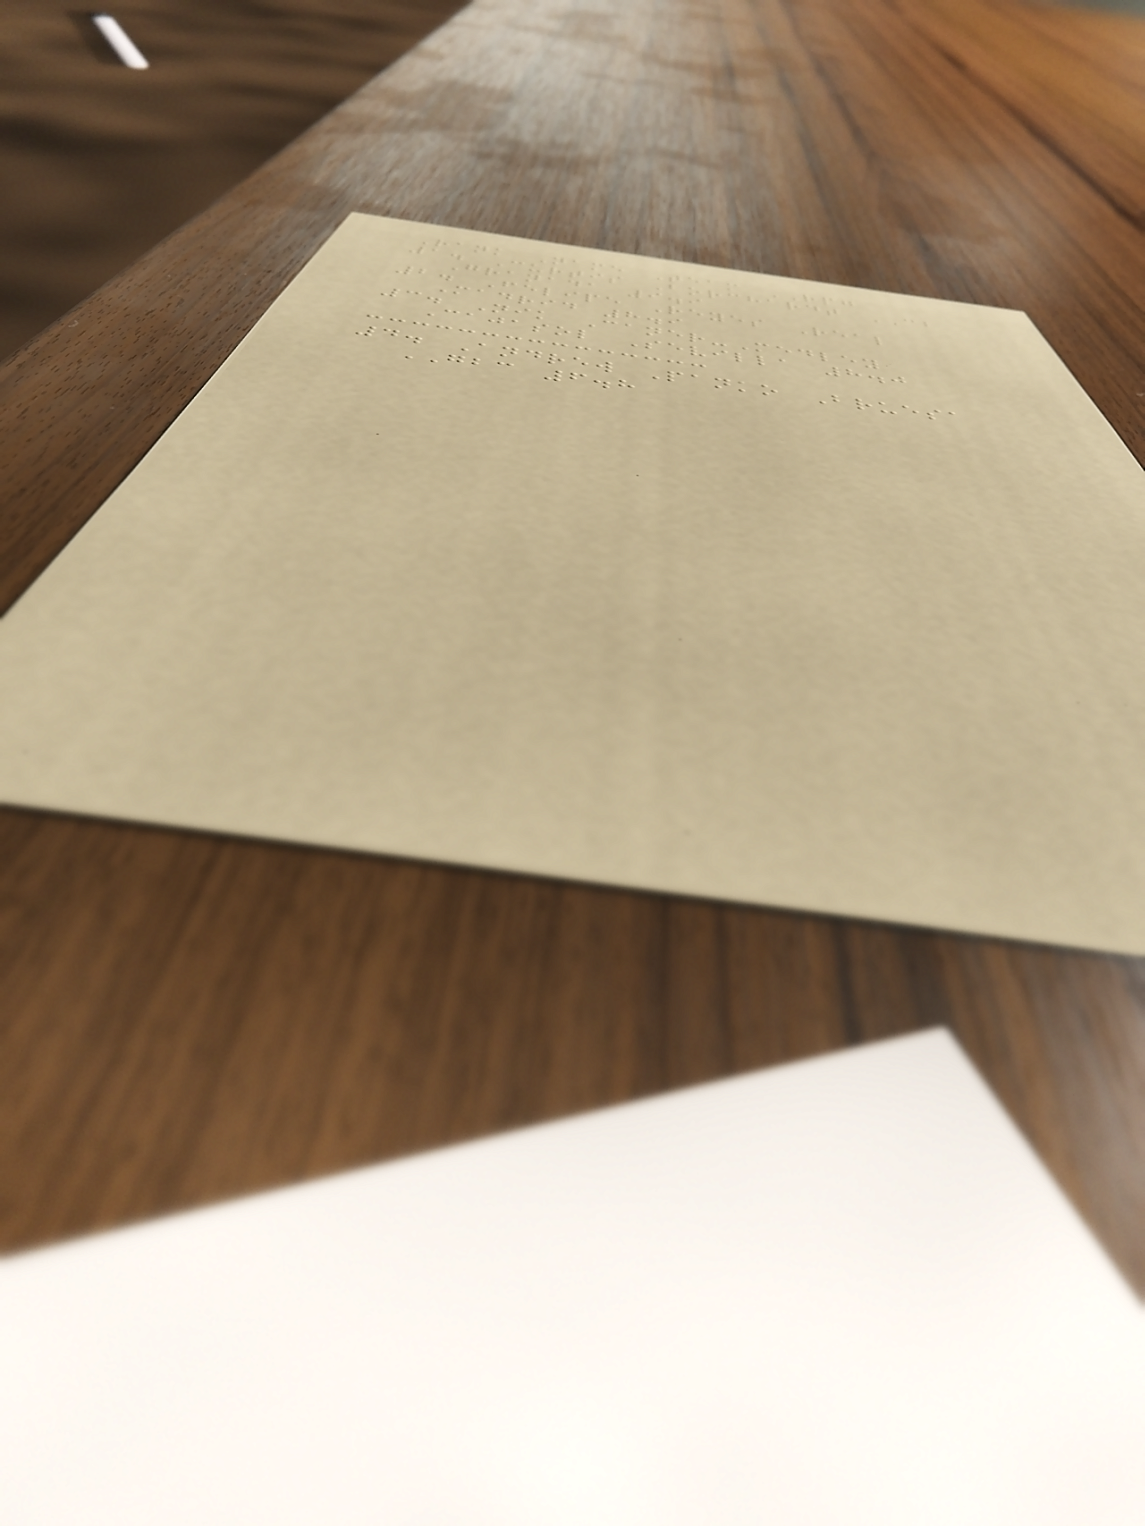Rank Name Team RPG
1. Curtis Borchardt CB
Granada 9.9
2. Felipe Reyes Real
Madrid 8.9
3. Nik Caner-Medley
Cajasol Sevilla 8.0
4. Andrew Panko Bruesa
GBC 6.8
